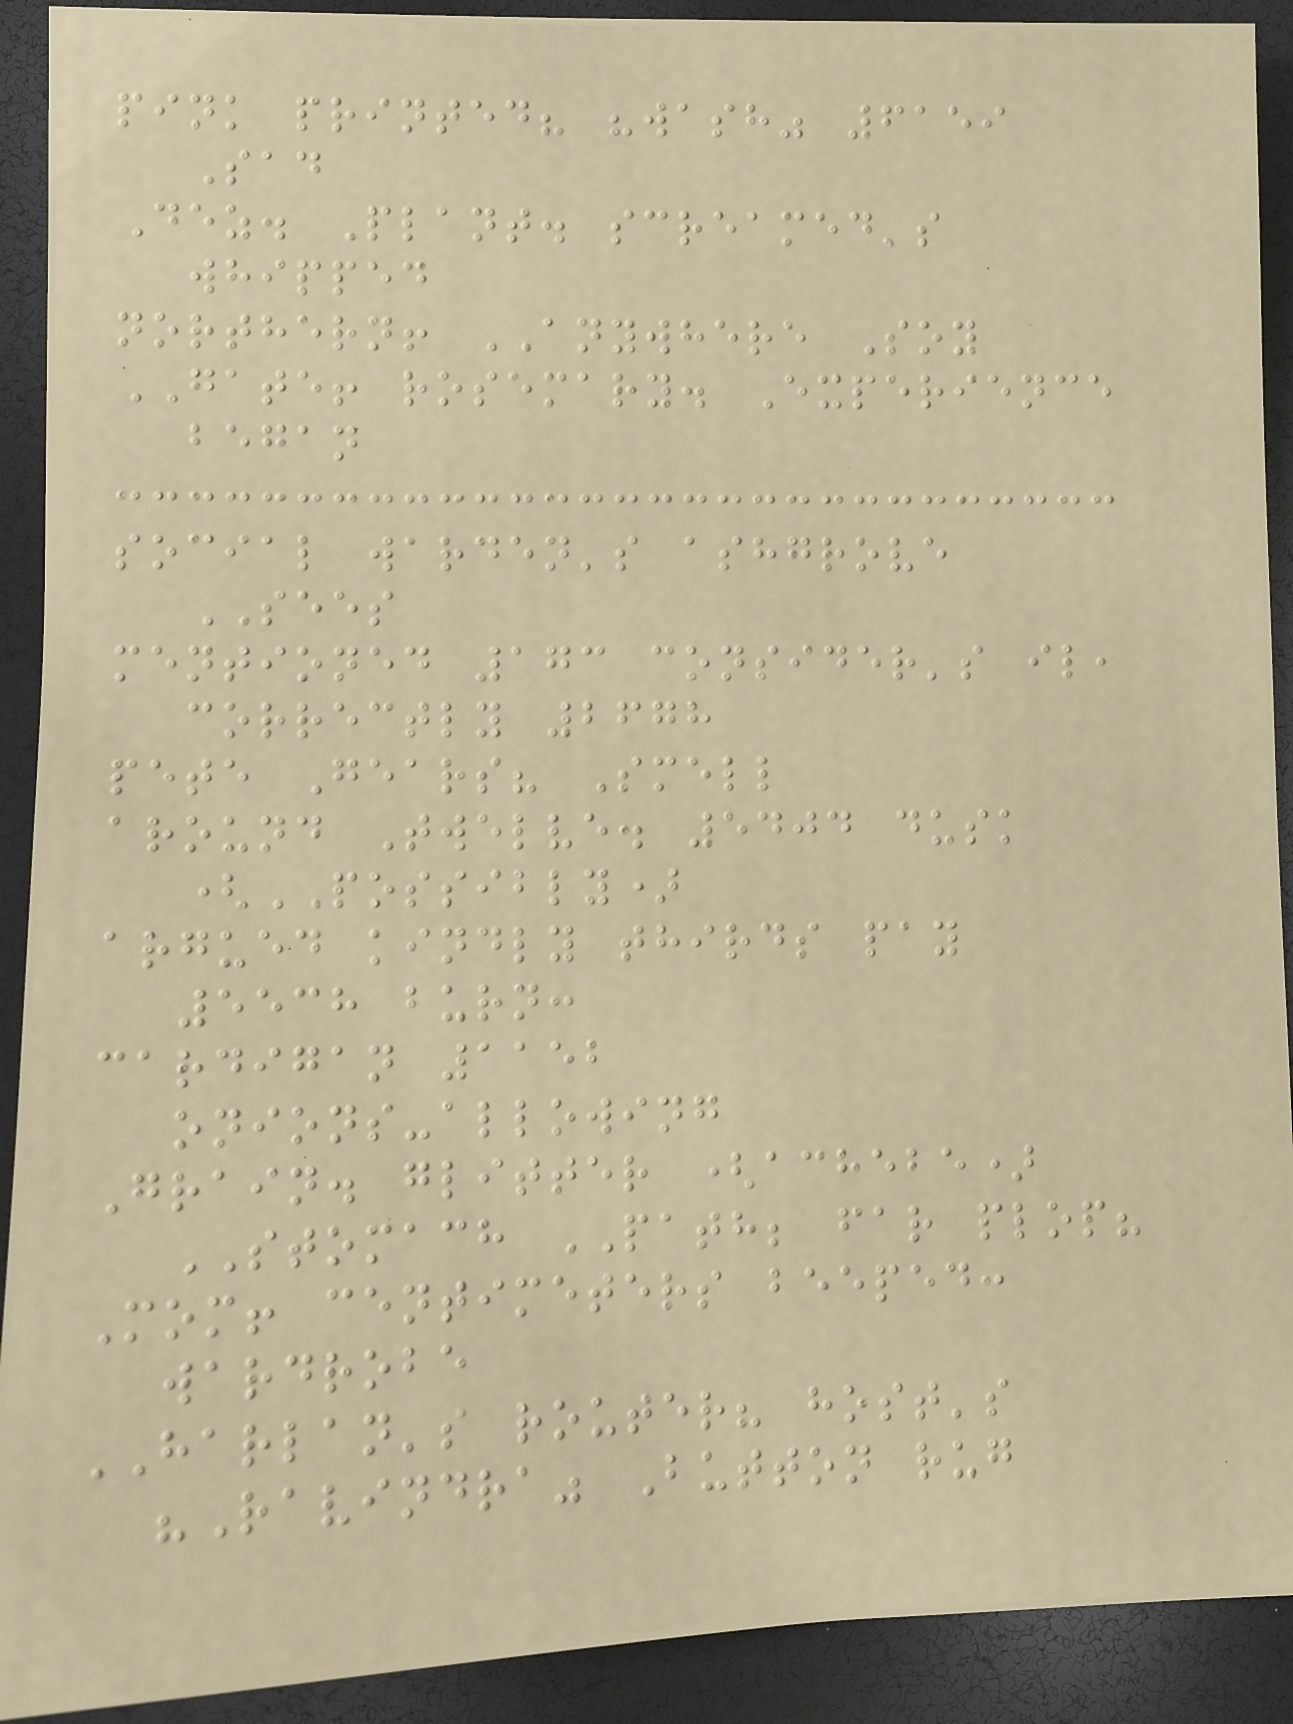pink printed? "wash" 6159
Sad
Dez. Plant. screamed's
whipped
northern! ANYWHERE Soy
GATE! rosemary. Experience
began
social warden's ashgrove
SEES
mentioned 173 consider's il,
correctly 2678
pete Gears? Smell
around Twelve. 5404 dusk
(POSSIBLY)
argued kindly thirds pay
5538 burn:
cardigan 1152
onions-allowing
Grain. glitter (achebe)
STOMACH PATH; far plop?
Mom! centimeters beeped:
wardrobe
HARLAN's router? host's
"Ravindra" Button rug
